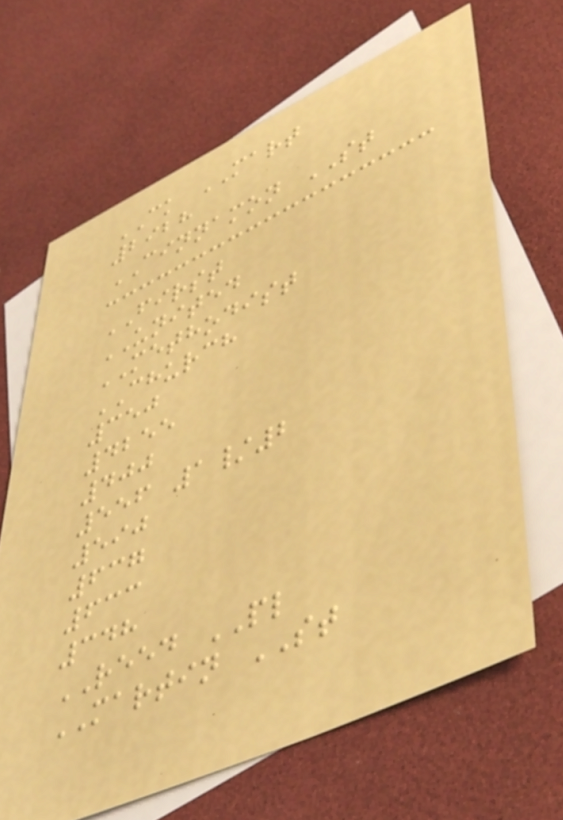CK MART
2928
CINNAMON ST
FIRST
UNITED
METHODIST
CHURCH
350
4255
400
556 1/2
590
637
633
348
REED PL
MARTIN ST
